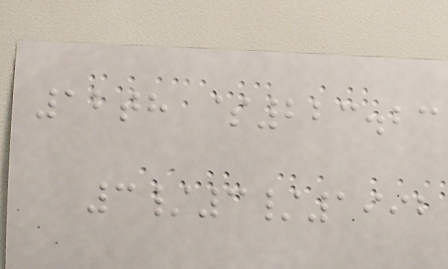12th $223.23
3/3/1992
